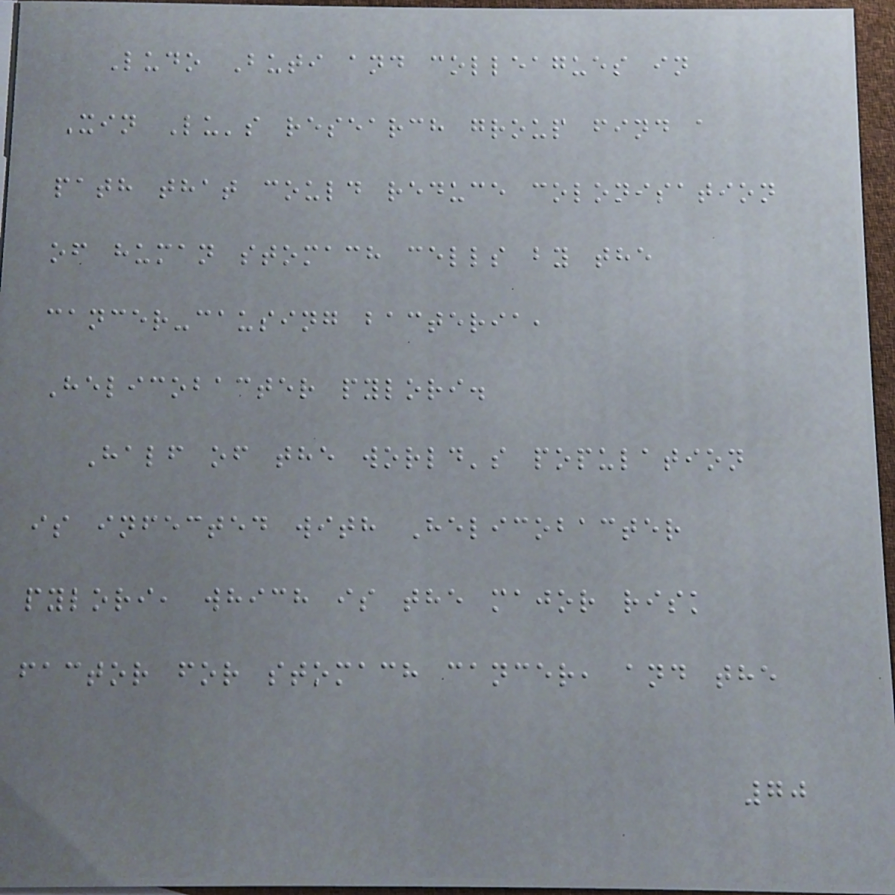Ludo Buti and colleagues in
Xin Lu's research group find a
path that could reduce colonisation
of human stomach cells by the
cancer-causing bacteria,
Helicobacter pylori.
Half of the world's population
is infected with Helicobacter
pylori, which is the major risk
factor for stomach cancer, and the
70
